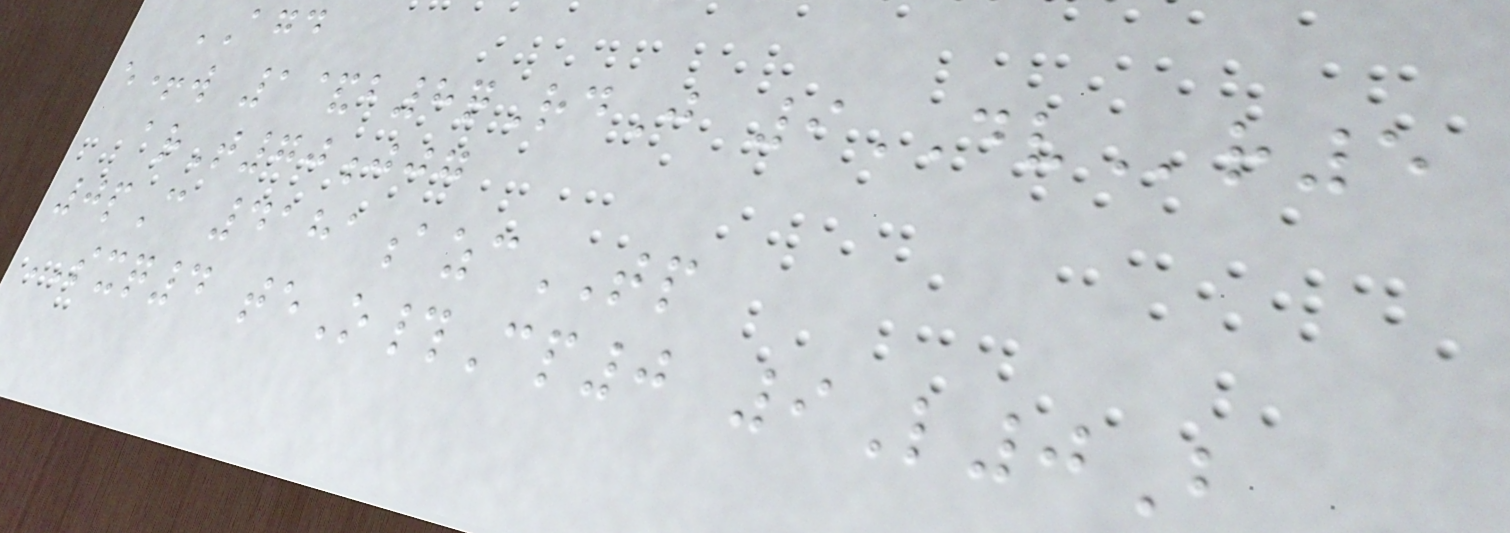AGD
e+w 1&b8qRdJ 9DVr5
arT70jjg
0pC 4181azcTP
SXQ4 teO#Cp0 9L0B
